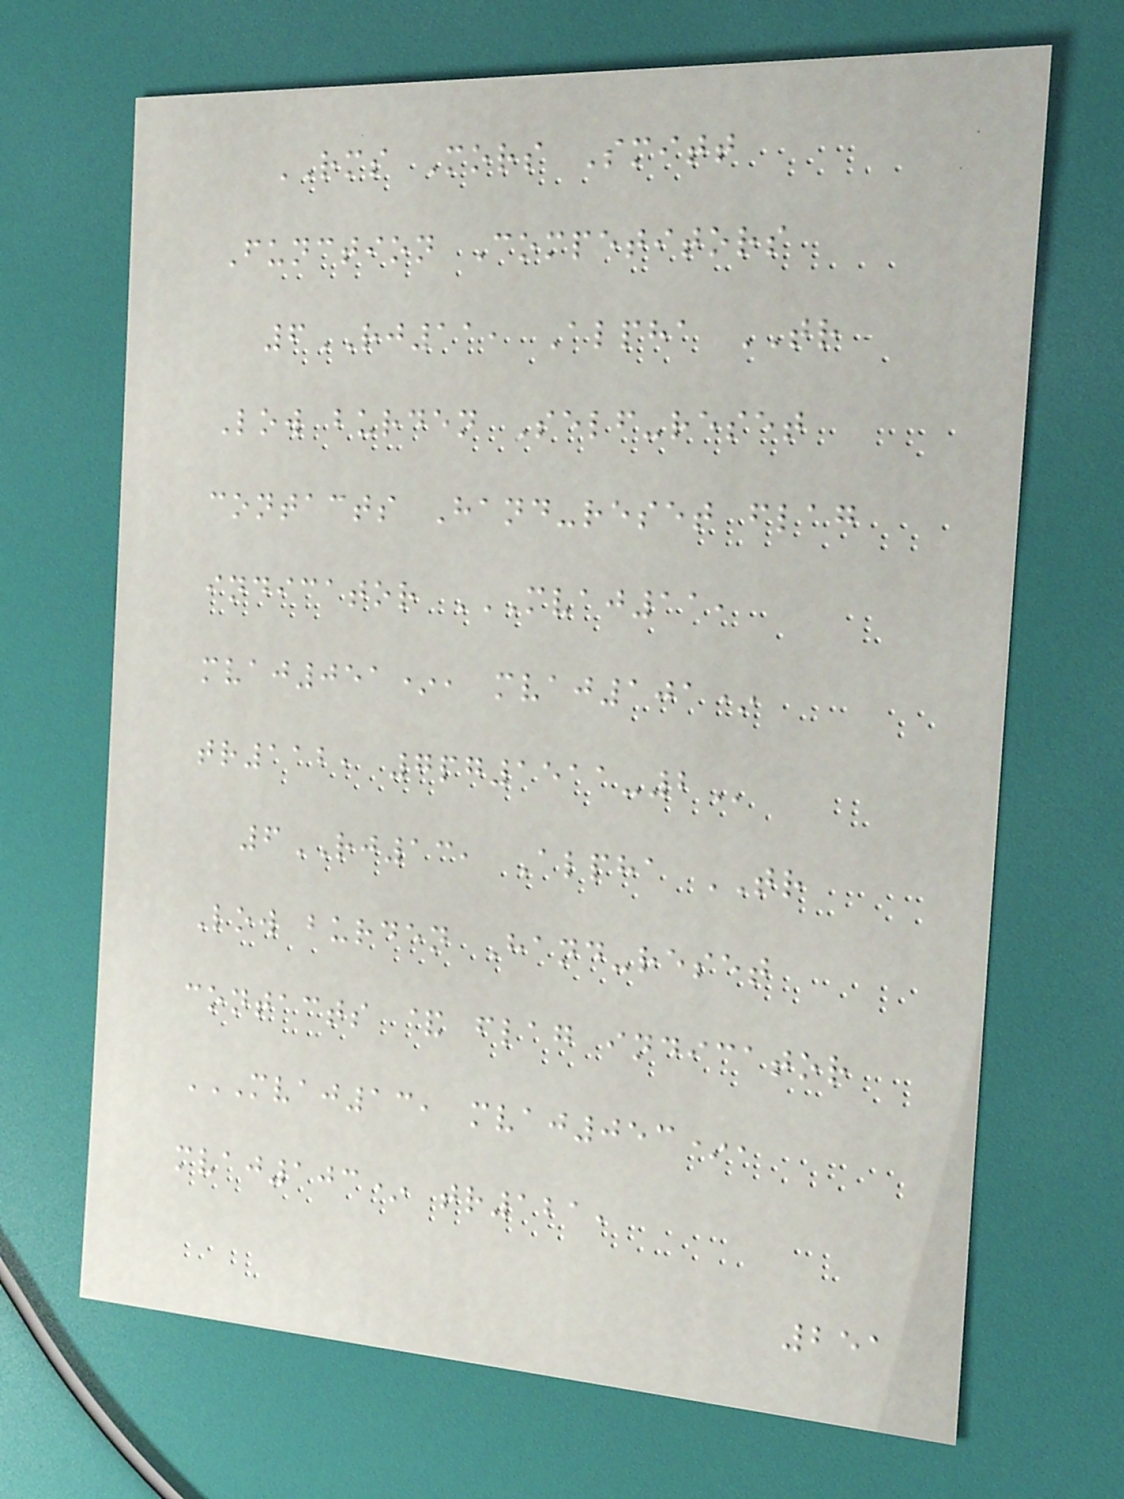RMS Mors Smitt
Function Competitors
6RJ11, Alpha TR
Low burden Self-reset
contacts Hand-reset flag
indicator MVAJ11,
MVAJ051*, MVAJ101*
TR112, 7PG1511-2
6RJ13, Alpha TR
Low burden Hand-reset
contacts & flag indicator
MVAJ13, MVAJ053*,
MVAJ103* TR121,
251
